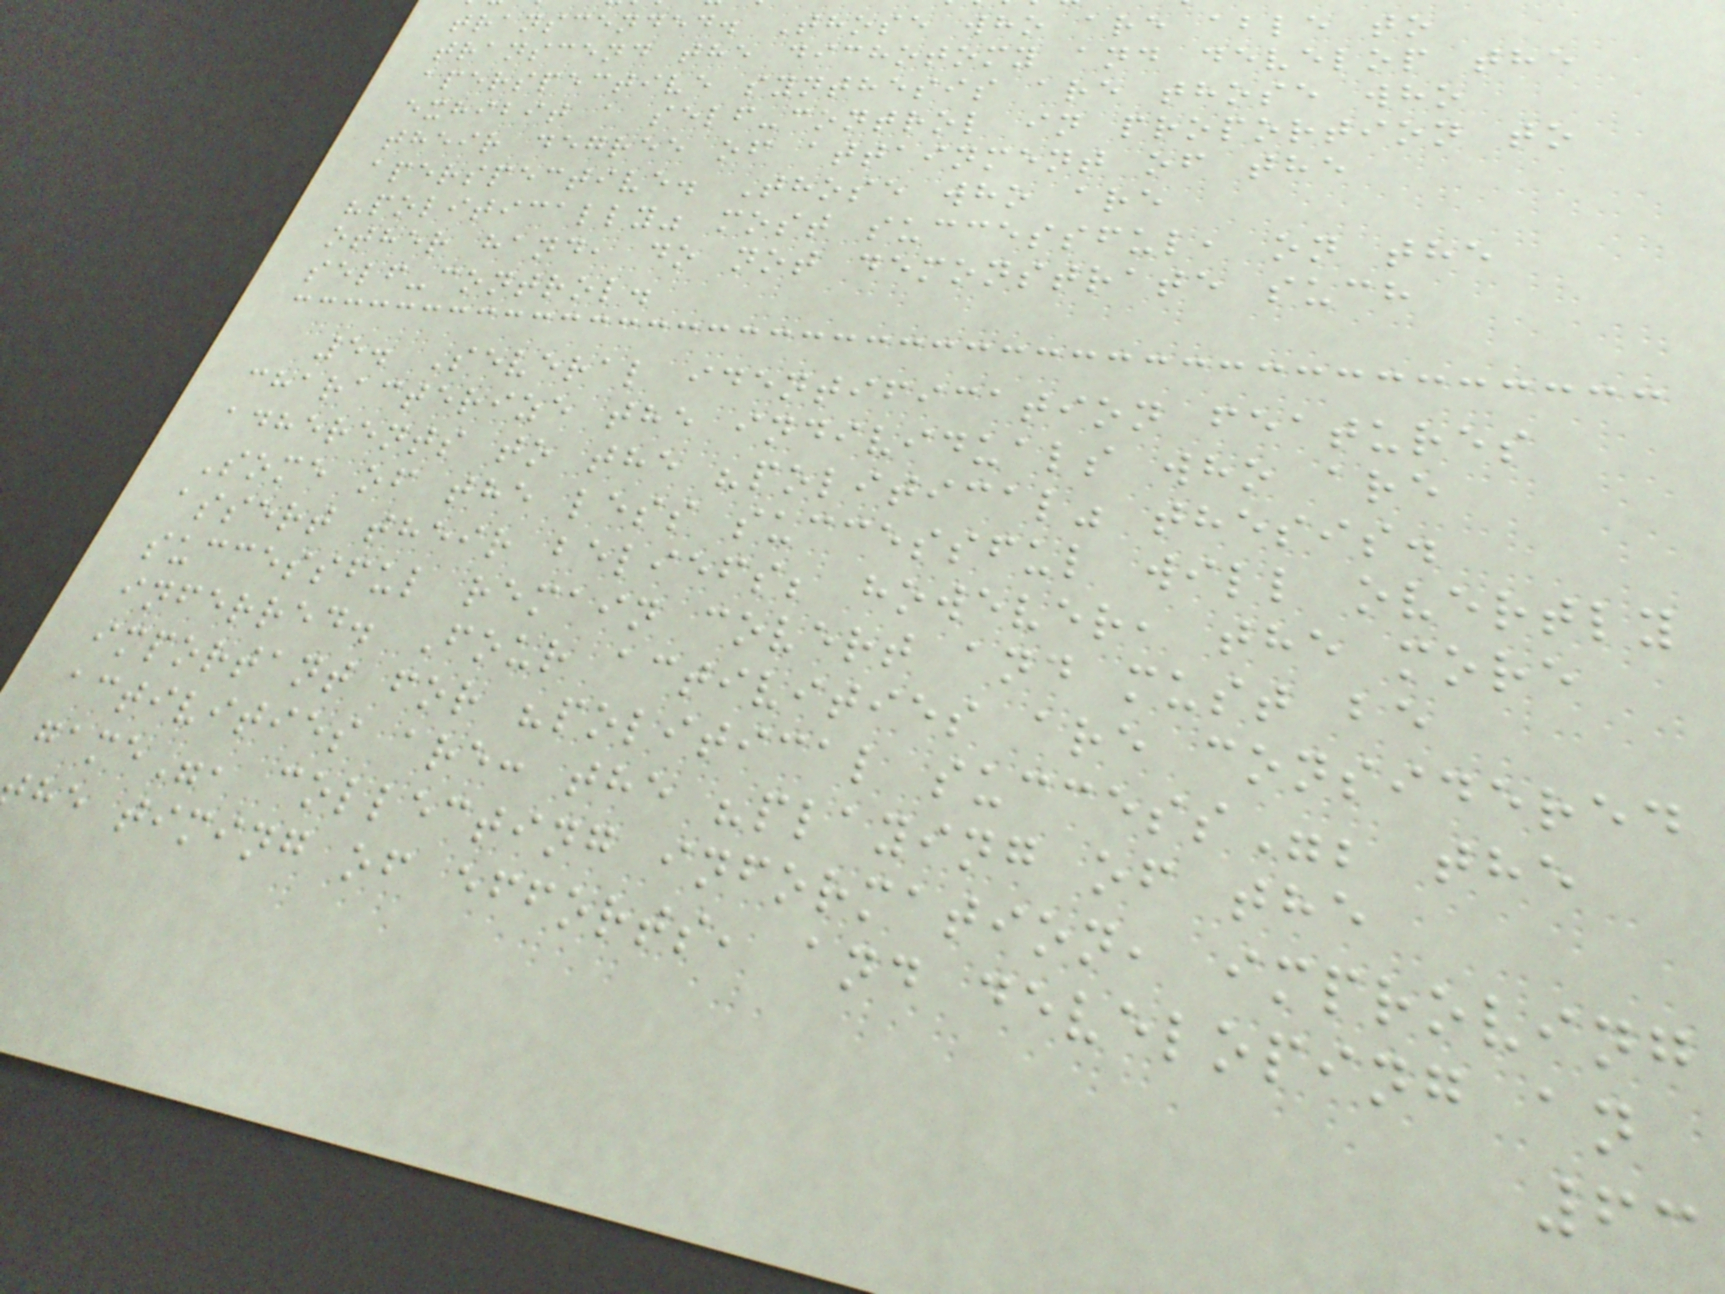transcended. Those who are able to
transcend the dichotomy and develop the
aperspective synthesis are those who
exhibit a self-control in proportion to
their degree of attainment of the
aperspective. Those who are
"politically" most successful, on the
other hand, do not demonstrate such
self-control.
5. Several identification features
characterize the individuals who are
adherents to the "political" thesis.
Some of the less successful will overtly
assert their beliefs; however, the more
successful remain covert and must be
inferred. Four activities are considered
important for "political success"; the
activities are: the "playing of the
game", collecting information, improving
he timing of efforts, and developing an
63
